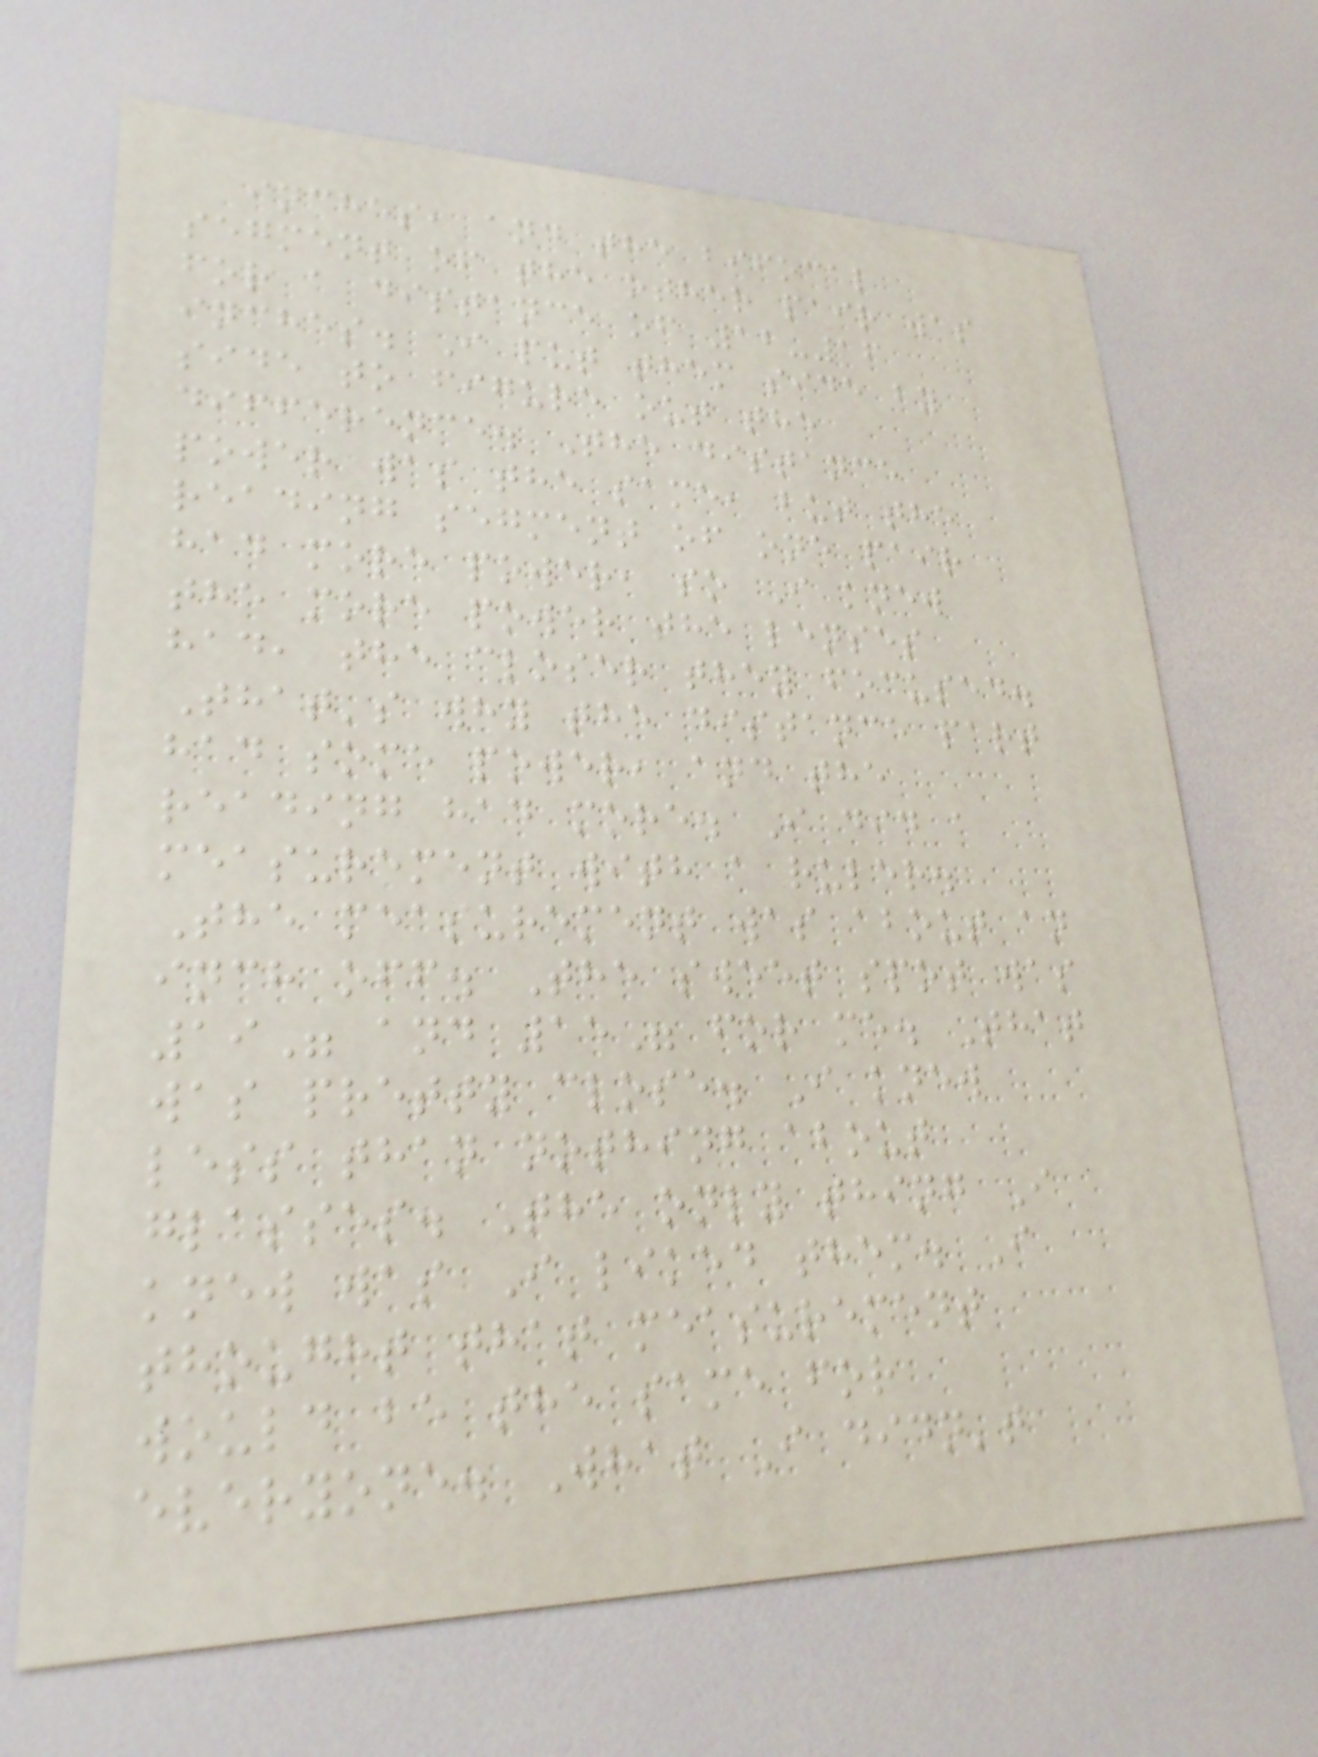inches, and the bifocal
segment of the other pair was
for a distance of 12-16
inches. I put them side by
side to figure out the
difference. The distance
power was the same, but the
reading segment of one pair
had more power, so I knew
the more power the lenses
had, the closer they focused.
That's why the distance part
had some power, and the
reading had more. I did a
measurement with a ruler.
The measurement was about an
inch off. The sweet spot was
19" and 15" for me. That
was pretty close. I knew
less than nothing about
glasses. The only thing I
knew was I liked them. I
thought that measurement
would be the same for
everyone. What I didn't
